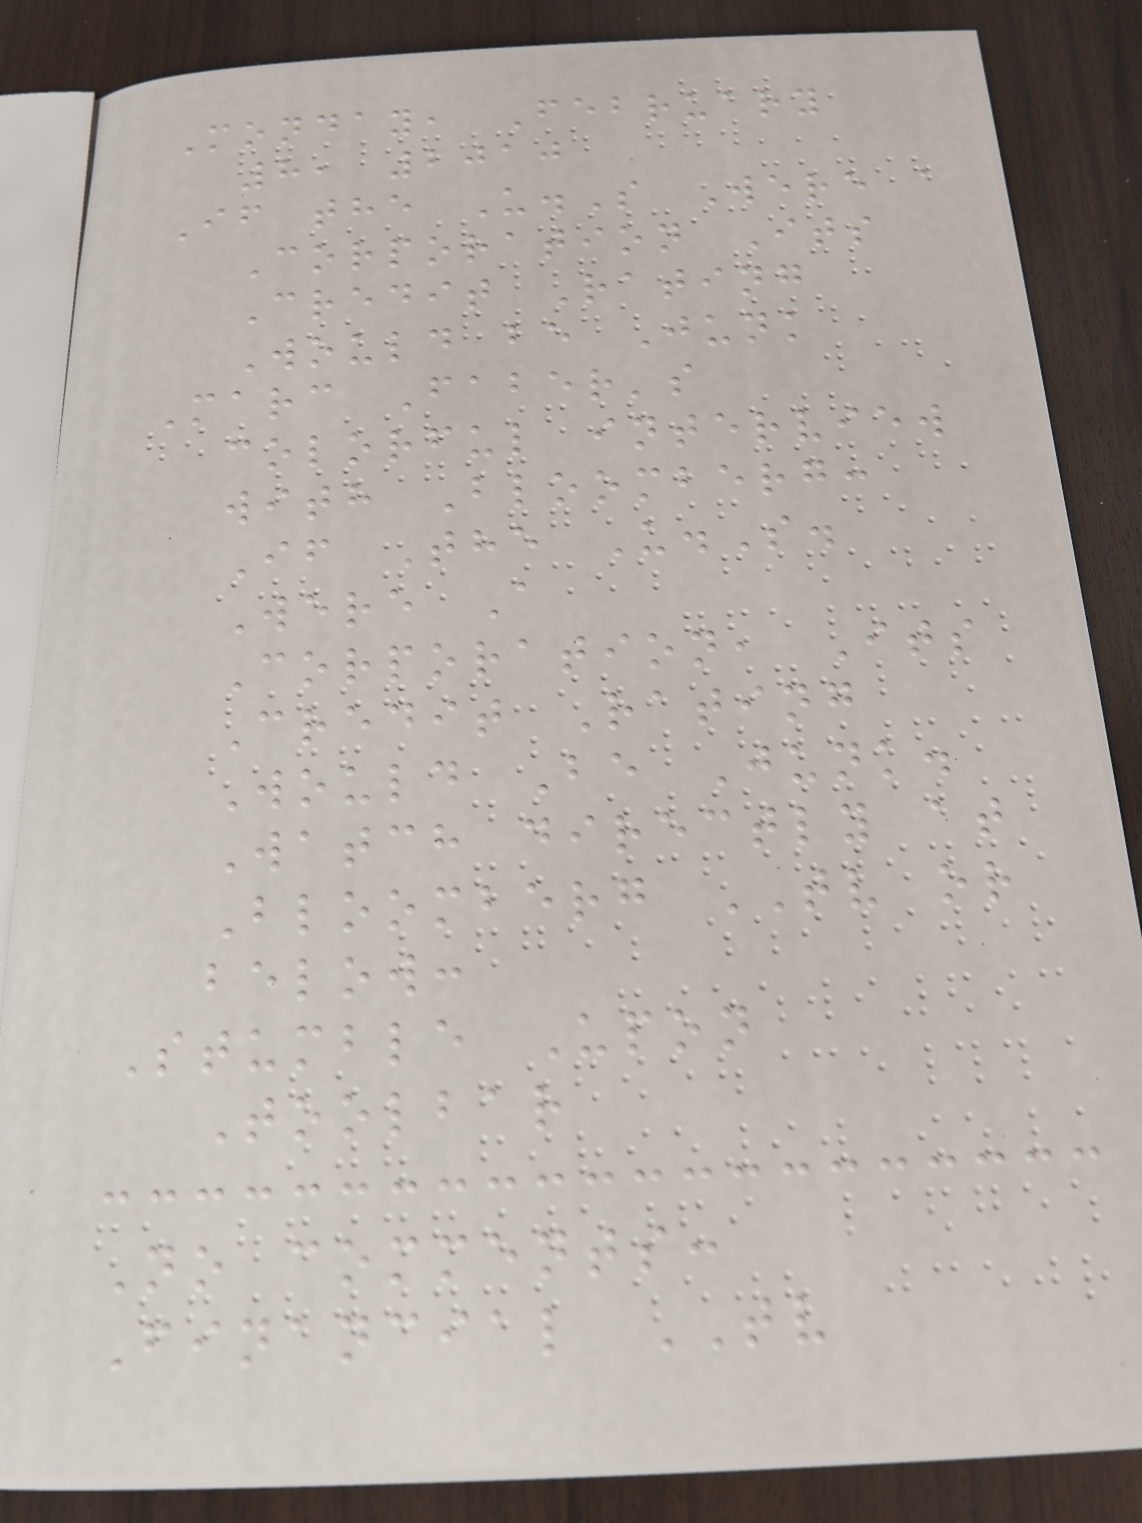Monday, February
8, 2010
If the U.S Were a
Corporation Its
Credit Rating
Would be Junk
Marc Faber's
colorful interview
with Bloomberg:
If The U.S.
Were A
Corporation, Its
Credit Rating
Would Be Junk.
Watch directly at
Bloomberg TV or
below:
Stumble Upon
Toolbar
No comments:
Financial TV
